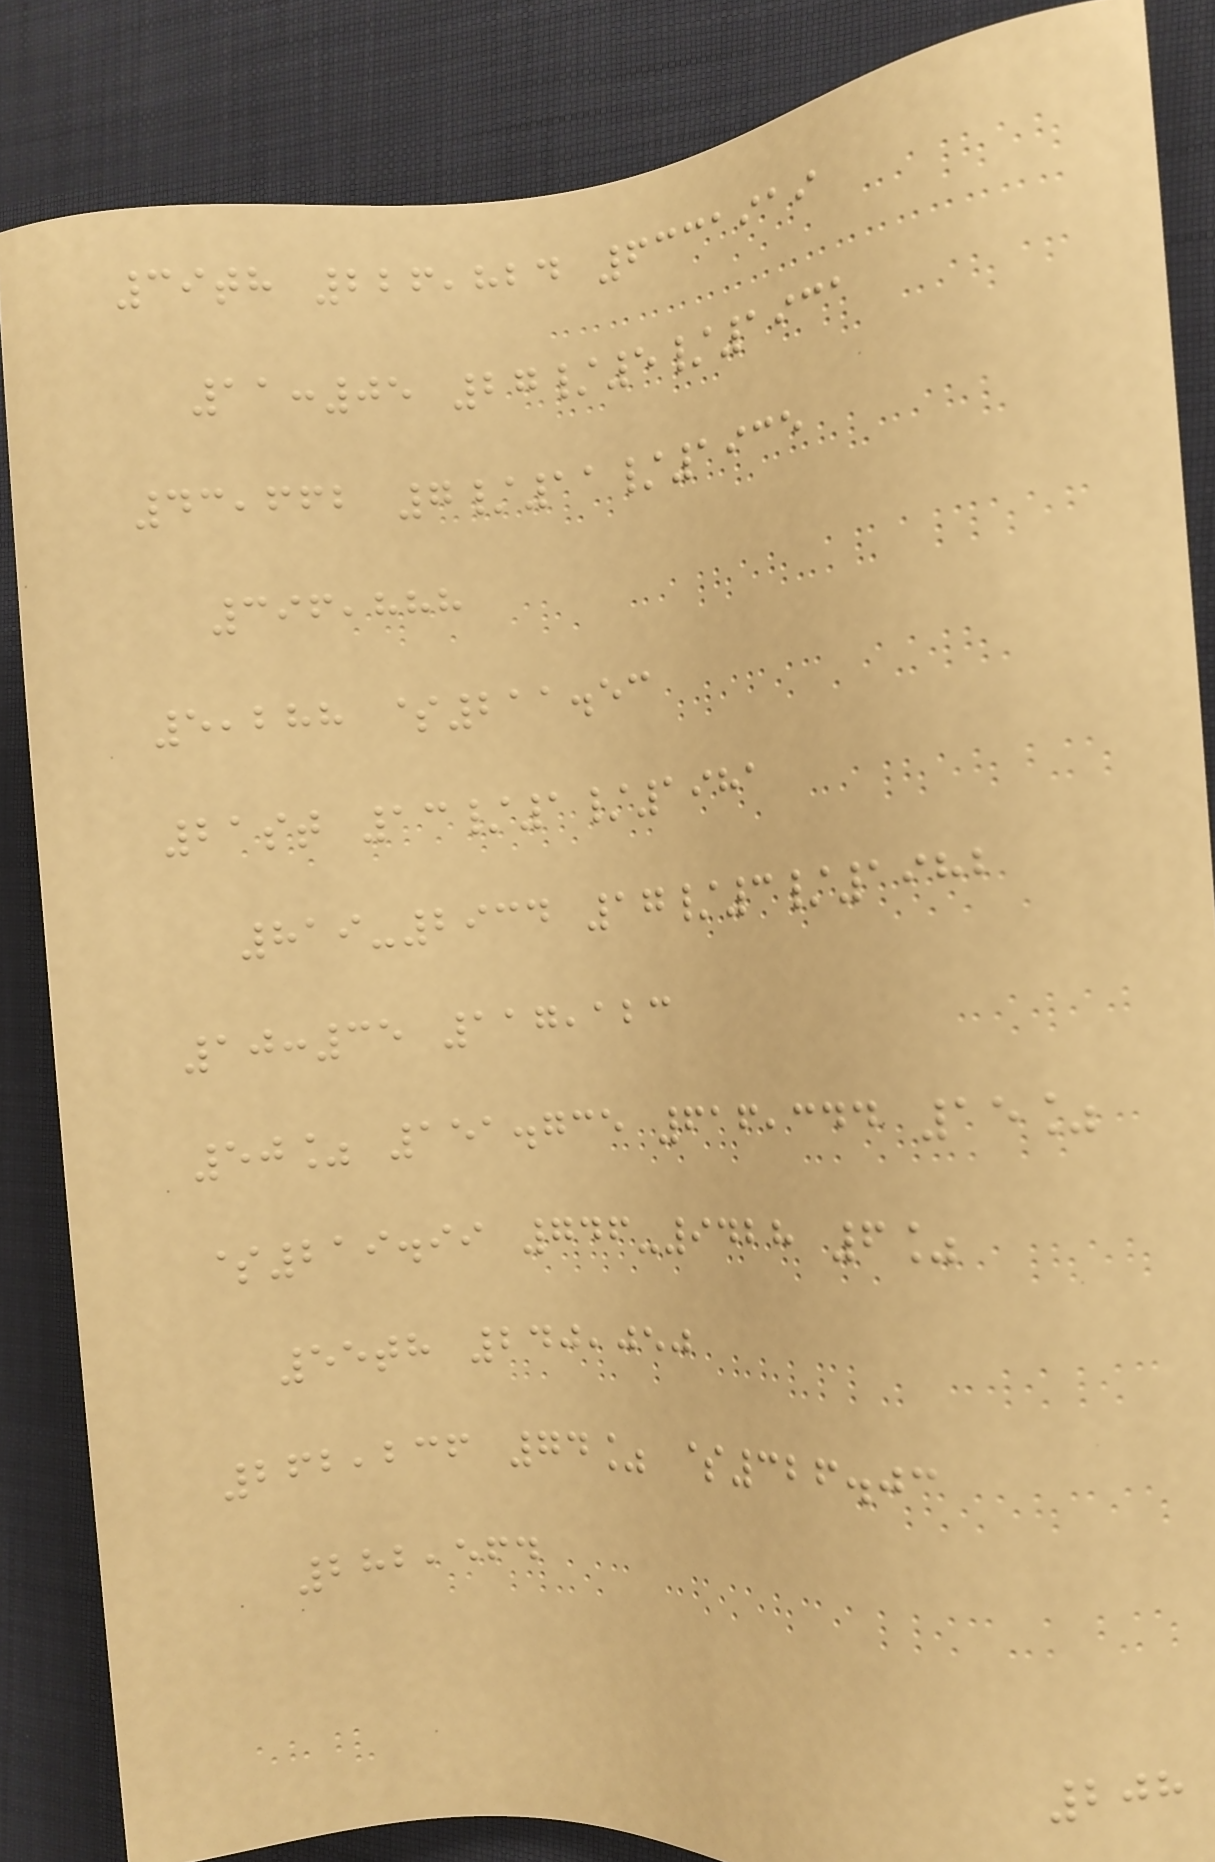39th 226,824 6331919
11:05 27/5/1931
43,662 7/11/1935
396,888
5,288 $211.53
21st 13/1/1981
819-2934 17/3/1982
10:35 117,123
50% 151.735 616,344 15%
$219.99 746-9428 6%
55th 240,050
262,236 74% $326.03
282,564
208
